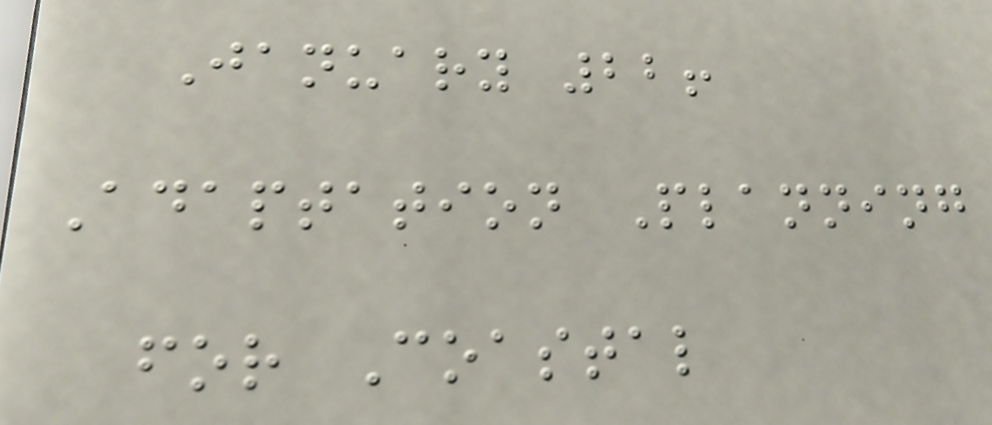January 22!
Adaptation Planning
for Coastal
